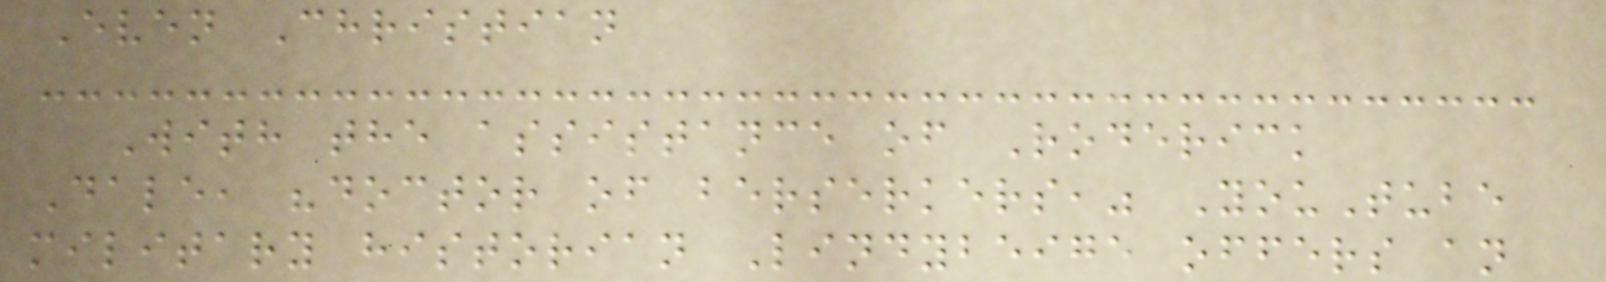Even Christian
With the assistance of Roderick
Dale, "doctor of berserkers," YouTube
military historian Lindybeige offers an
